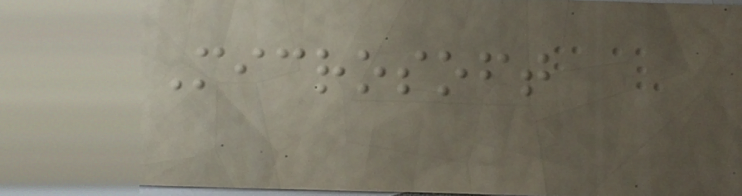Microsoft
